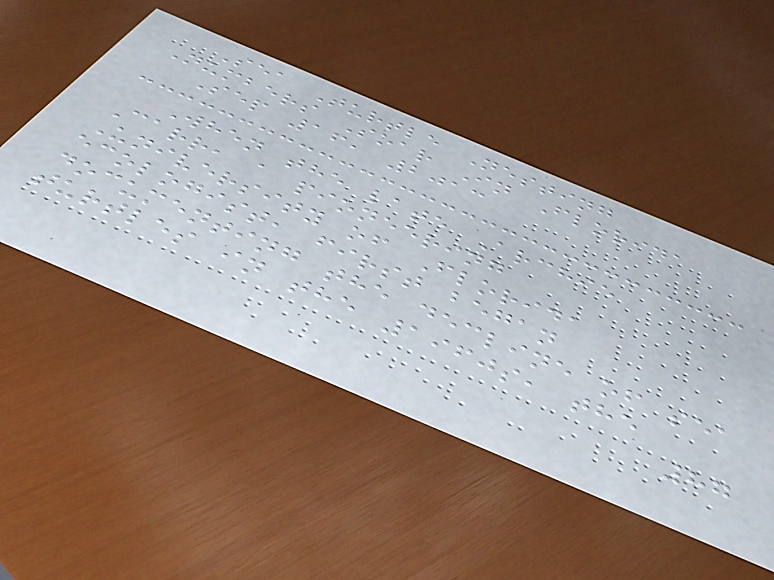Sea Turtle Nesting
Numbers Soar In Florida
Sep 16, 2013
When the late Archie
Carr, a pioneering
University of Florida
ecologist, first began
documenting the decline of sea
turtles in the 1960s, the
87
